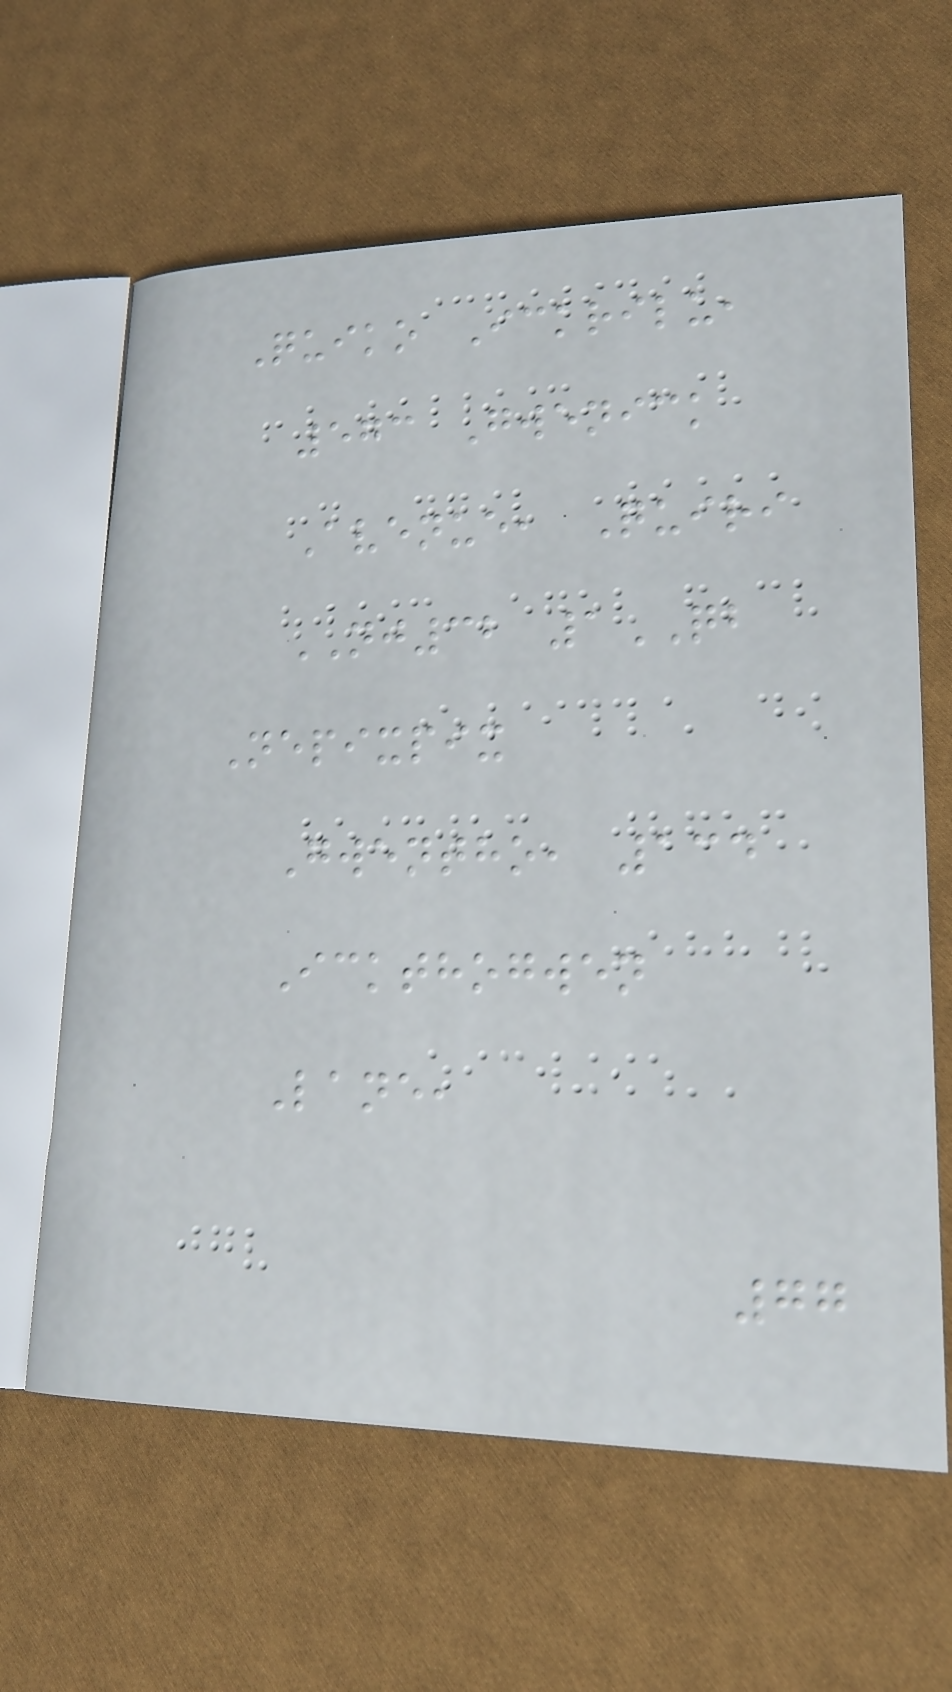Quiko Ickrilu,
573 Gwenick
Avenue, Quiri
NJ32 1QB
Nepixpix
Gwentho, 134
Ickthogwen
Lane,
77
